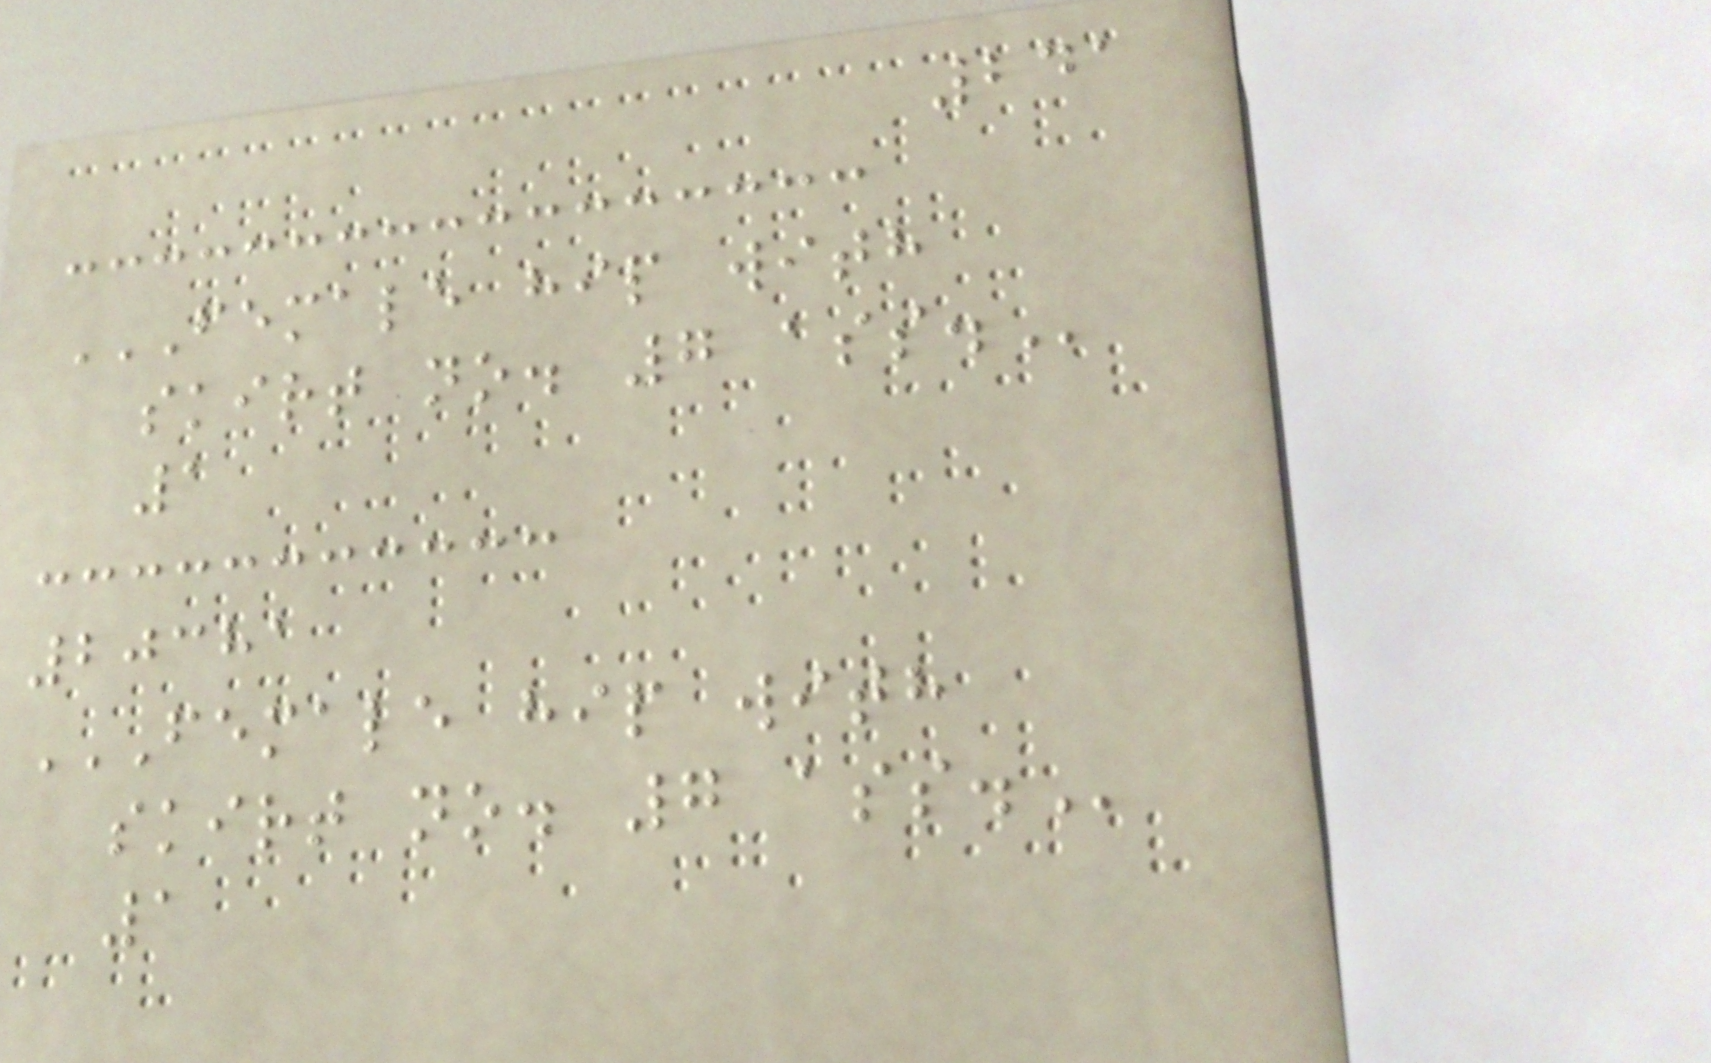241
FEMALE HIP WITH
SKIRT NO. 7 ASS.
1
20381
FEMALE HIP WITH
SKIRT NO. 7 ASS.
1
